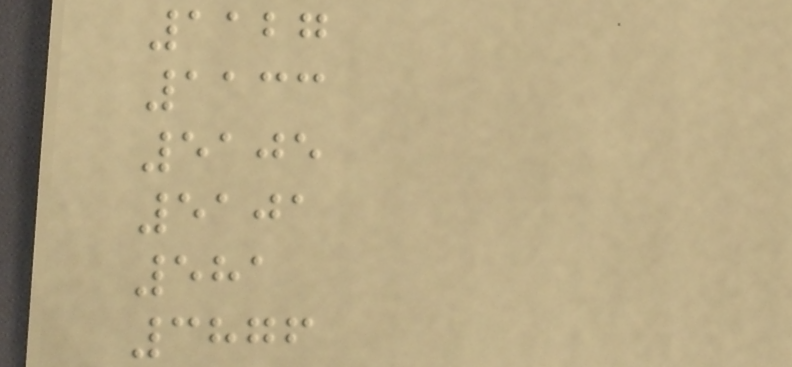1127
1133
5105
5101
581
3876
